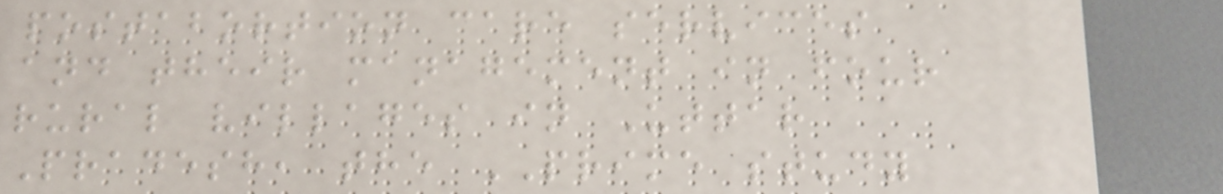postabortion care services
and their management in four
rural villages in Uttar
Pradesh, the PRIME study
